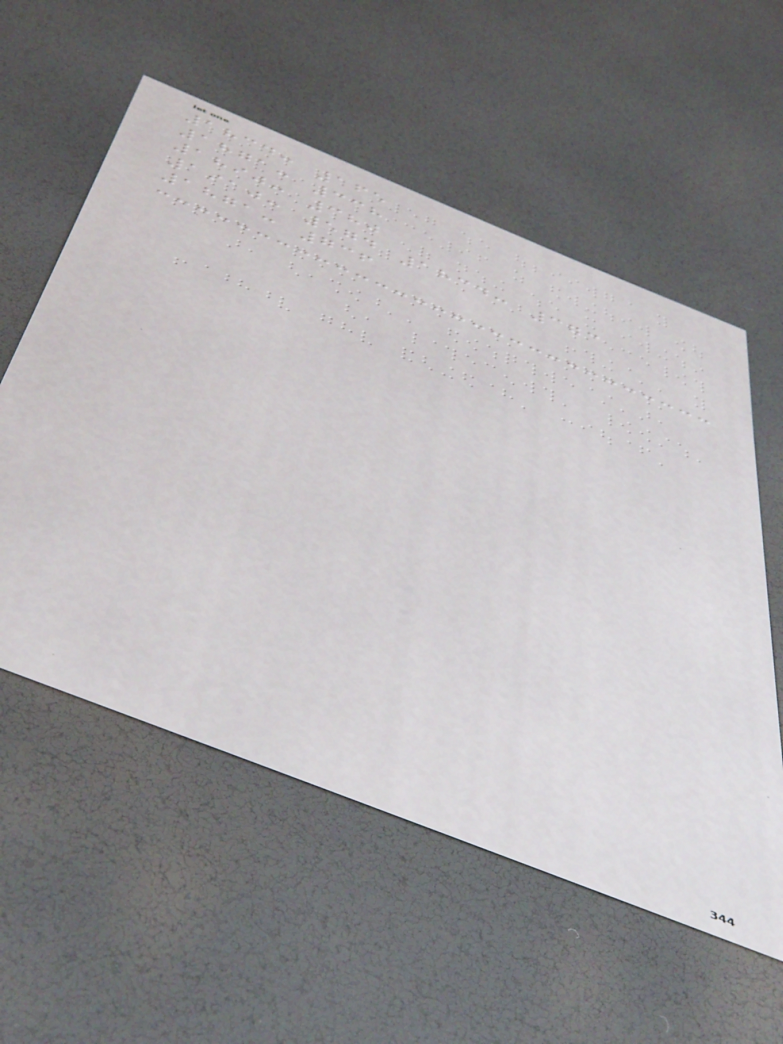1834: 165
1871: 338
1890: 380
1910: 574 1834: 373
1871: 736
